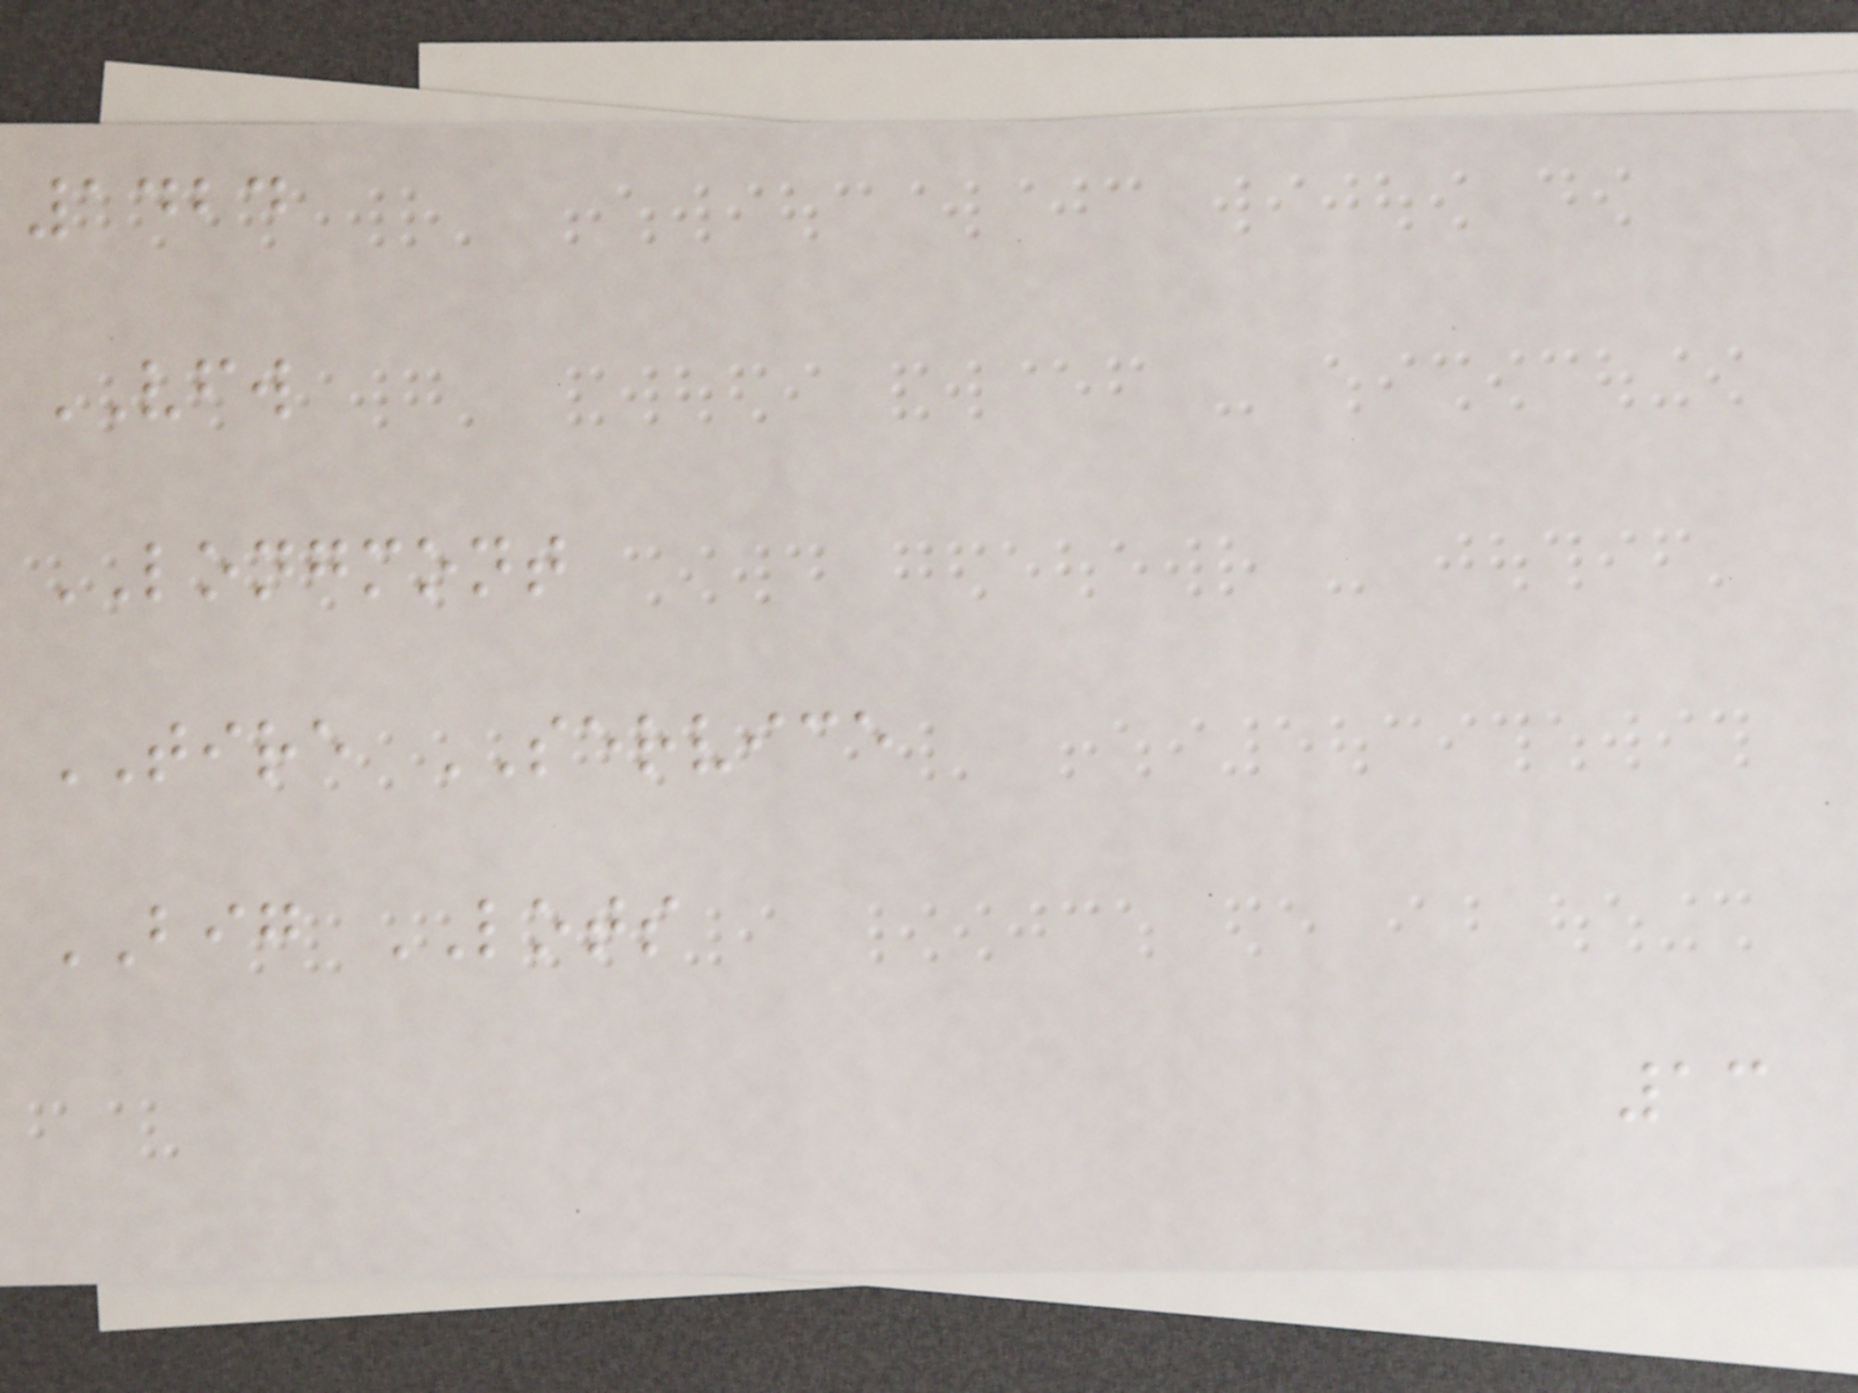1424
VFW
LONGMONT
TIRE SERVICE
BIG LOTS
13
